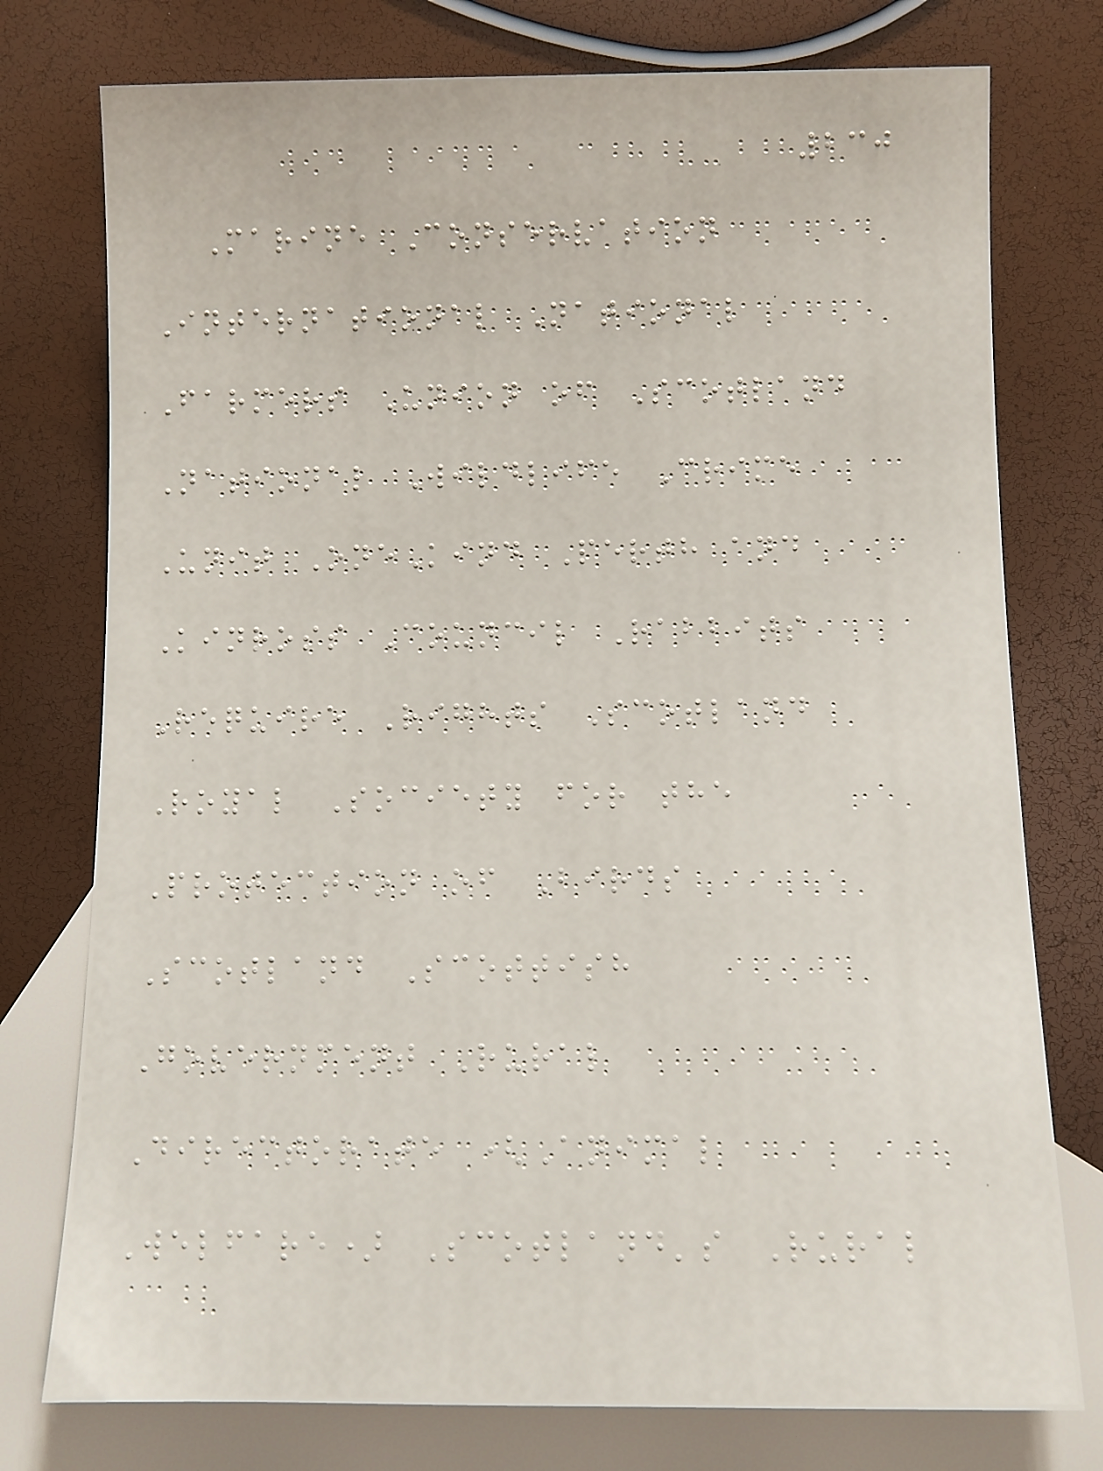230
Marine Conservation
International National
Farmers Union of Scotland
National Wildlife Crime
Unit OneKind Perth and
Kinross Council Rabbits
Require Rights Scotland
Royal Society for the
Protection of Birds
Scotland Scottish
Government Rural
Directorate (Animal
Welfare) Scotland's Rural
